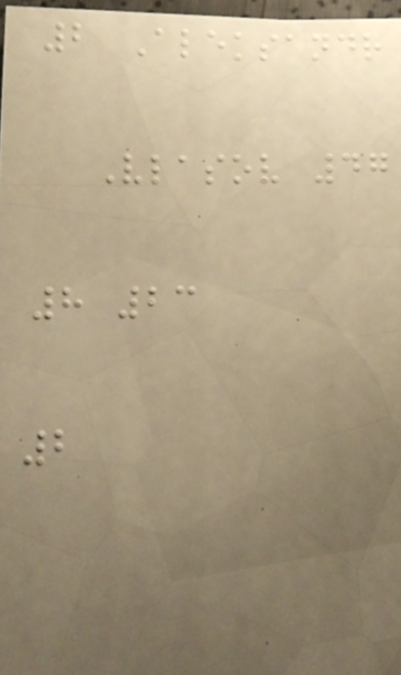2 Aleksandr
Vlasov 47
8 23
2
